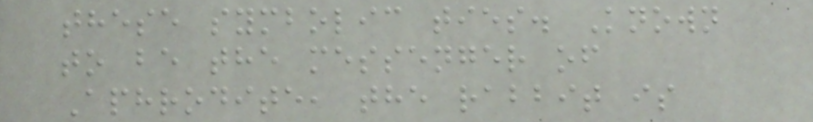these symbolic ties. Known
to be the messenger of
Aphrodite, the rabbit is
